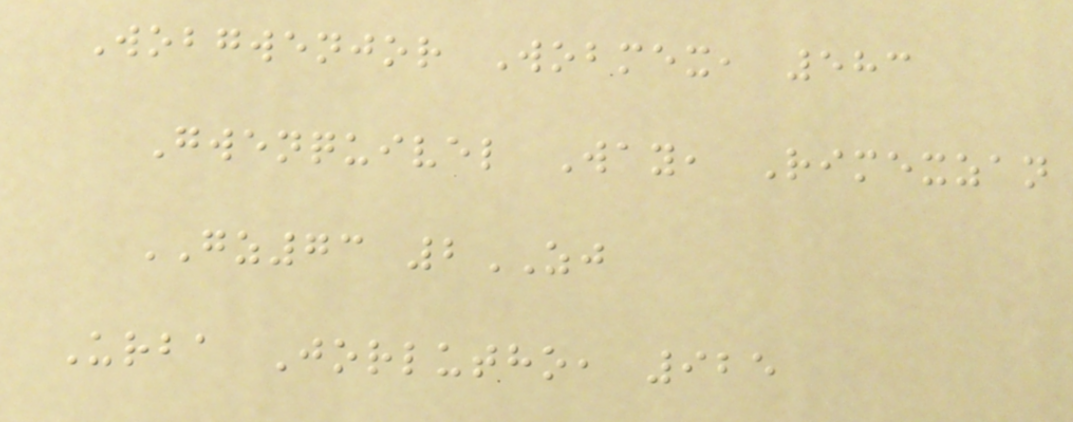Wobgwenjor Wobmex, 583
Gwenquivel Way, Rimexzan
GZ73 2ZJ
Urba Jorlutho, 925
